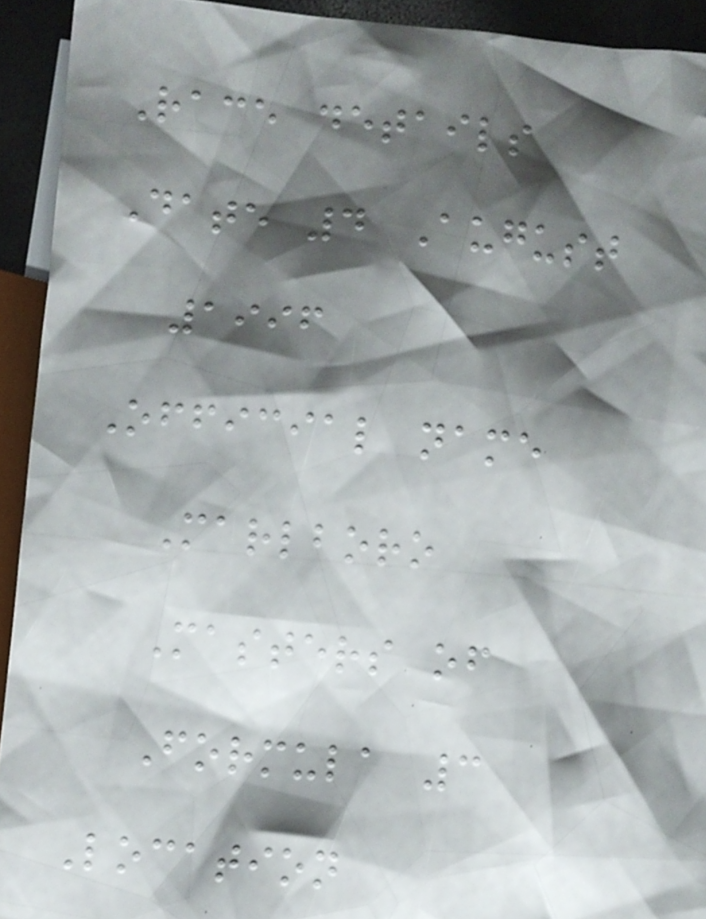Race details
Date 4 August
1996
Official name
Marlboro
Masters of
Formula 3
Location
